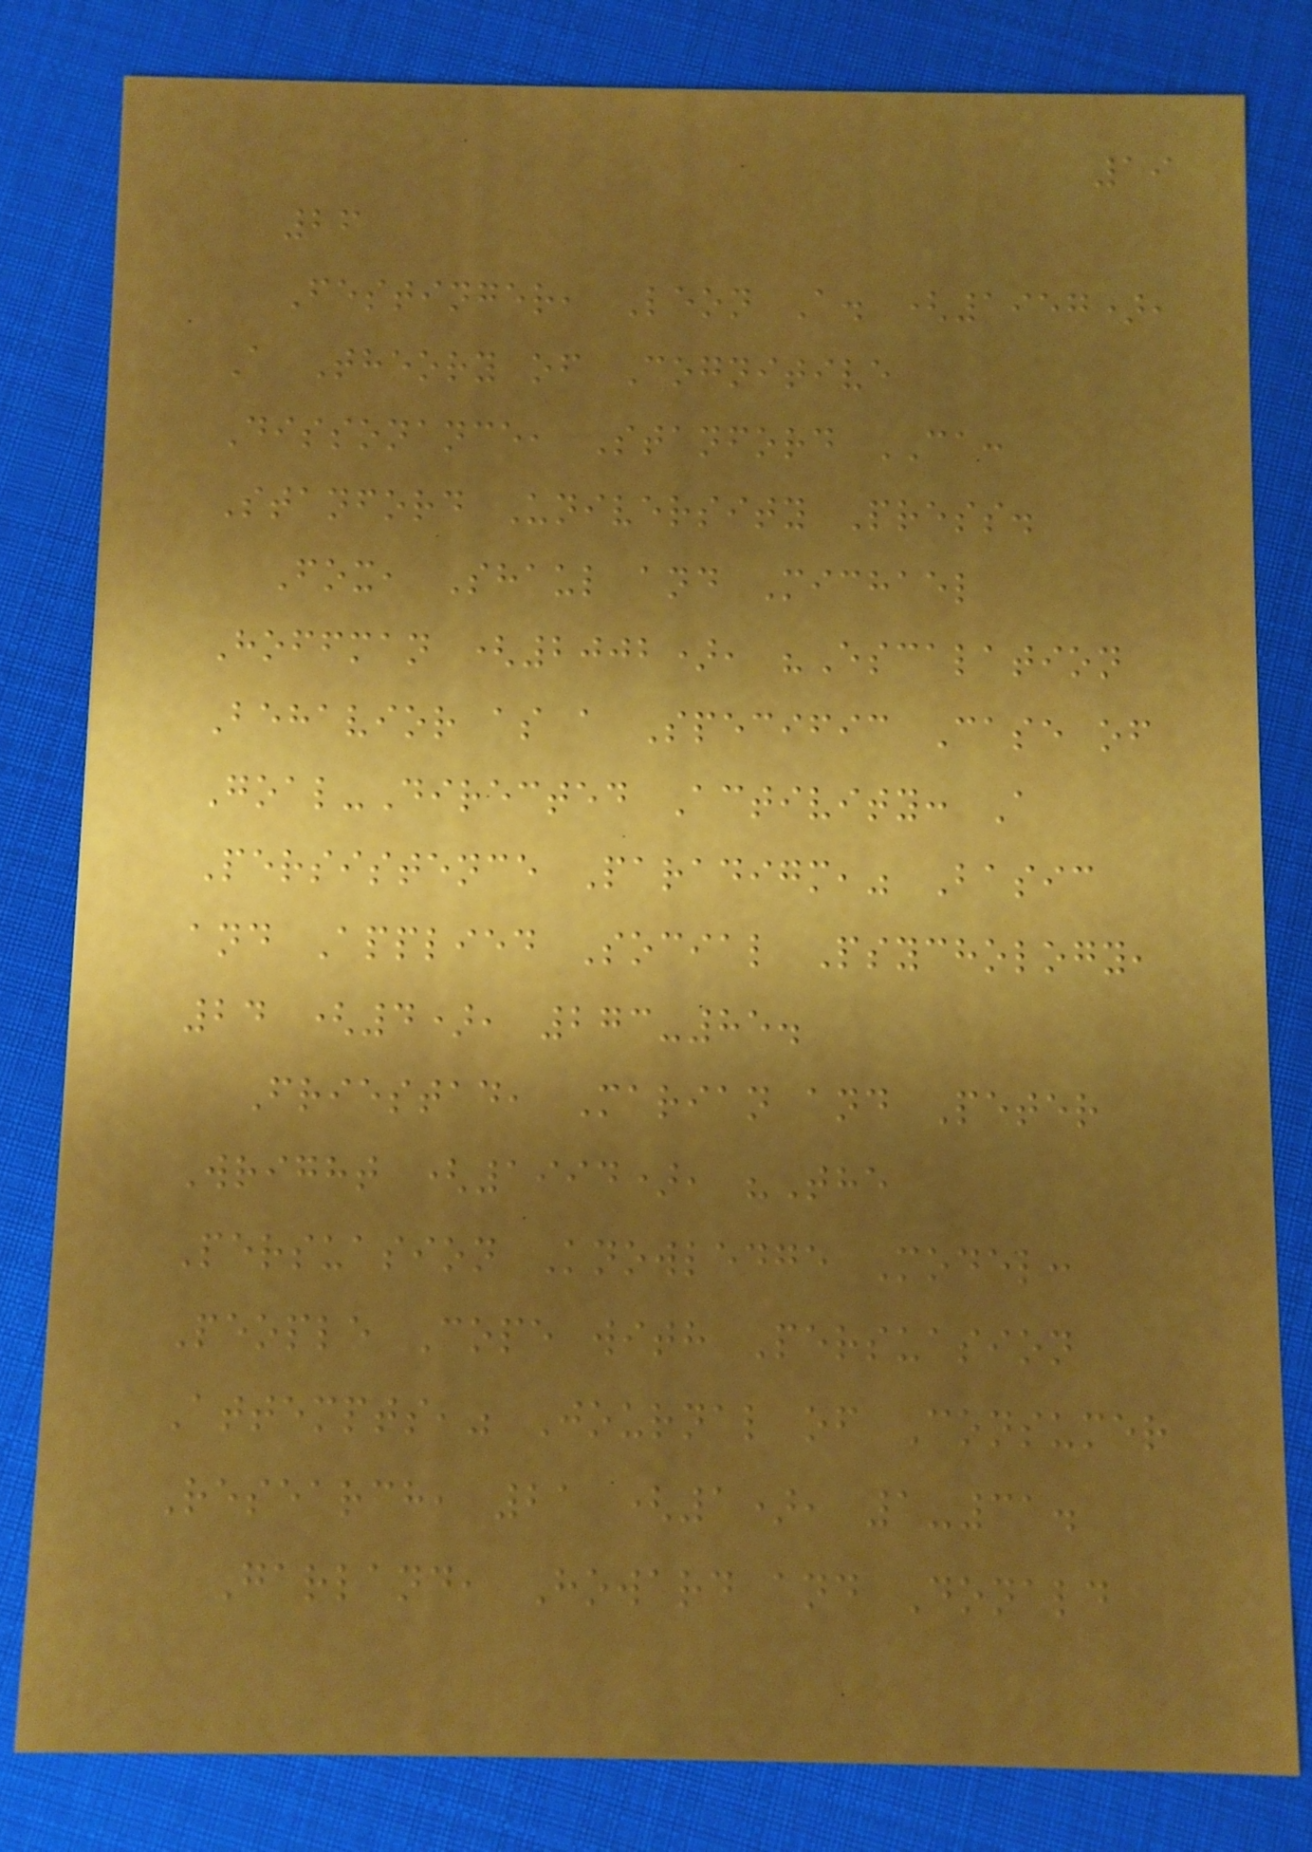19
26
Festinger, Leon A. (1957),
A Theory of Cognitive
Dissonance, Stanford CA:
Stanford University Press.
Fox, Shaul and Michael
Hoffman (2002), "Escalation
Behavior as a Specific Case of
Goal-Directed Activity: A
Persistence Paradigm," Basic
and Applied Social Psychology,
24 (4), 273-85.
Friestad, Marian and Peter
Wright (1994), "The
Persuasion Knowledge Model:
People Cope with Persuasion
Attempts," Journal of Consumer
Research, 21 (1), 1-31.
Garland, Howard and Donald
